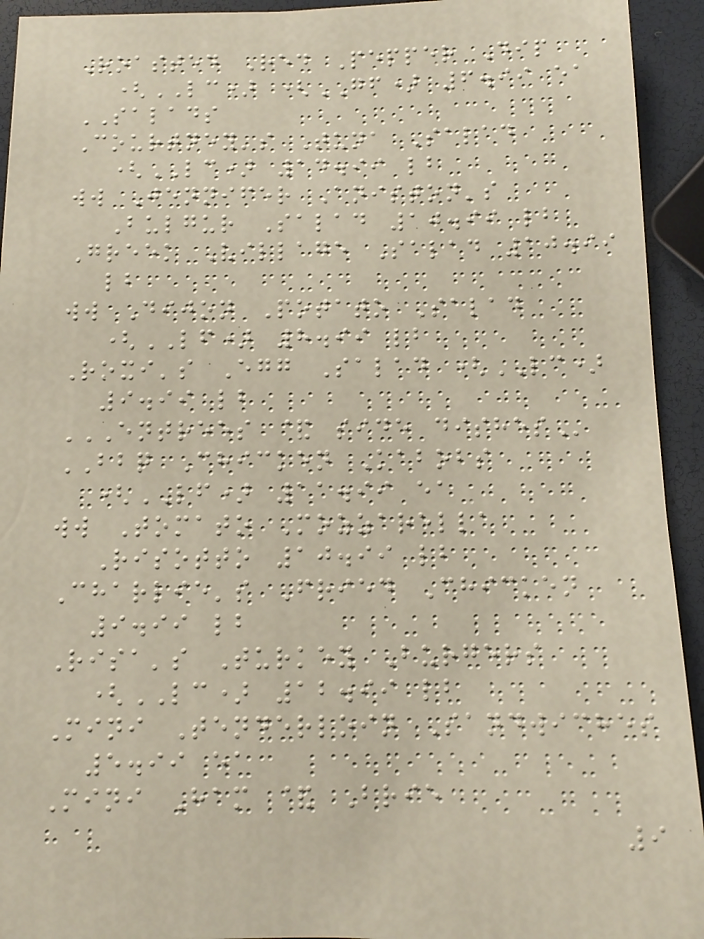Roasted Red Pepper Dip
(LC) (GF) 6.99 ea
SALADS
Courtney's Tuna Salad
(LC) 14.99 lb
ww Jennifer Aniston's
Bulgur Salad 10.99 lb
Greek Village Salad 10.99
lb
ww Dijon Potato Salad
(LF) 8.99 lb
Roxi's Egg Salad (LC)
9.99 lb
ENTREES & SIDE DISHES
BBQ Chicken Kabobs
(LF) 11.99 ea
ww Tomato Mozzarella
Risotto 10.99 lb
Charlie's Fried Chicken
9.99 lb
Risa's Turkey Burgers
(LC) 12.99 lb
Mini Tenderloin Sandwiches
5.99 ea
Mini Ham & Brie
9
